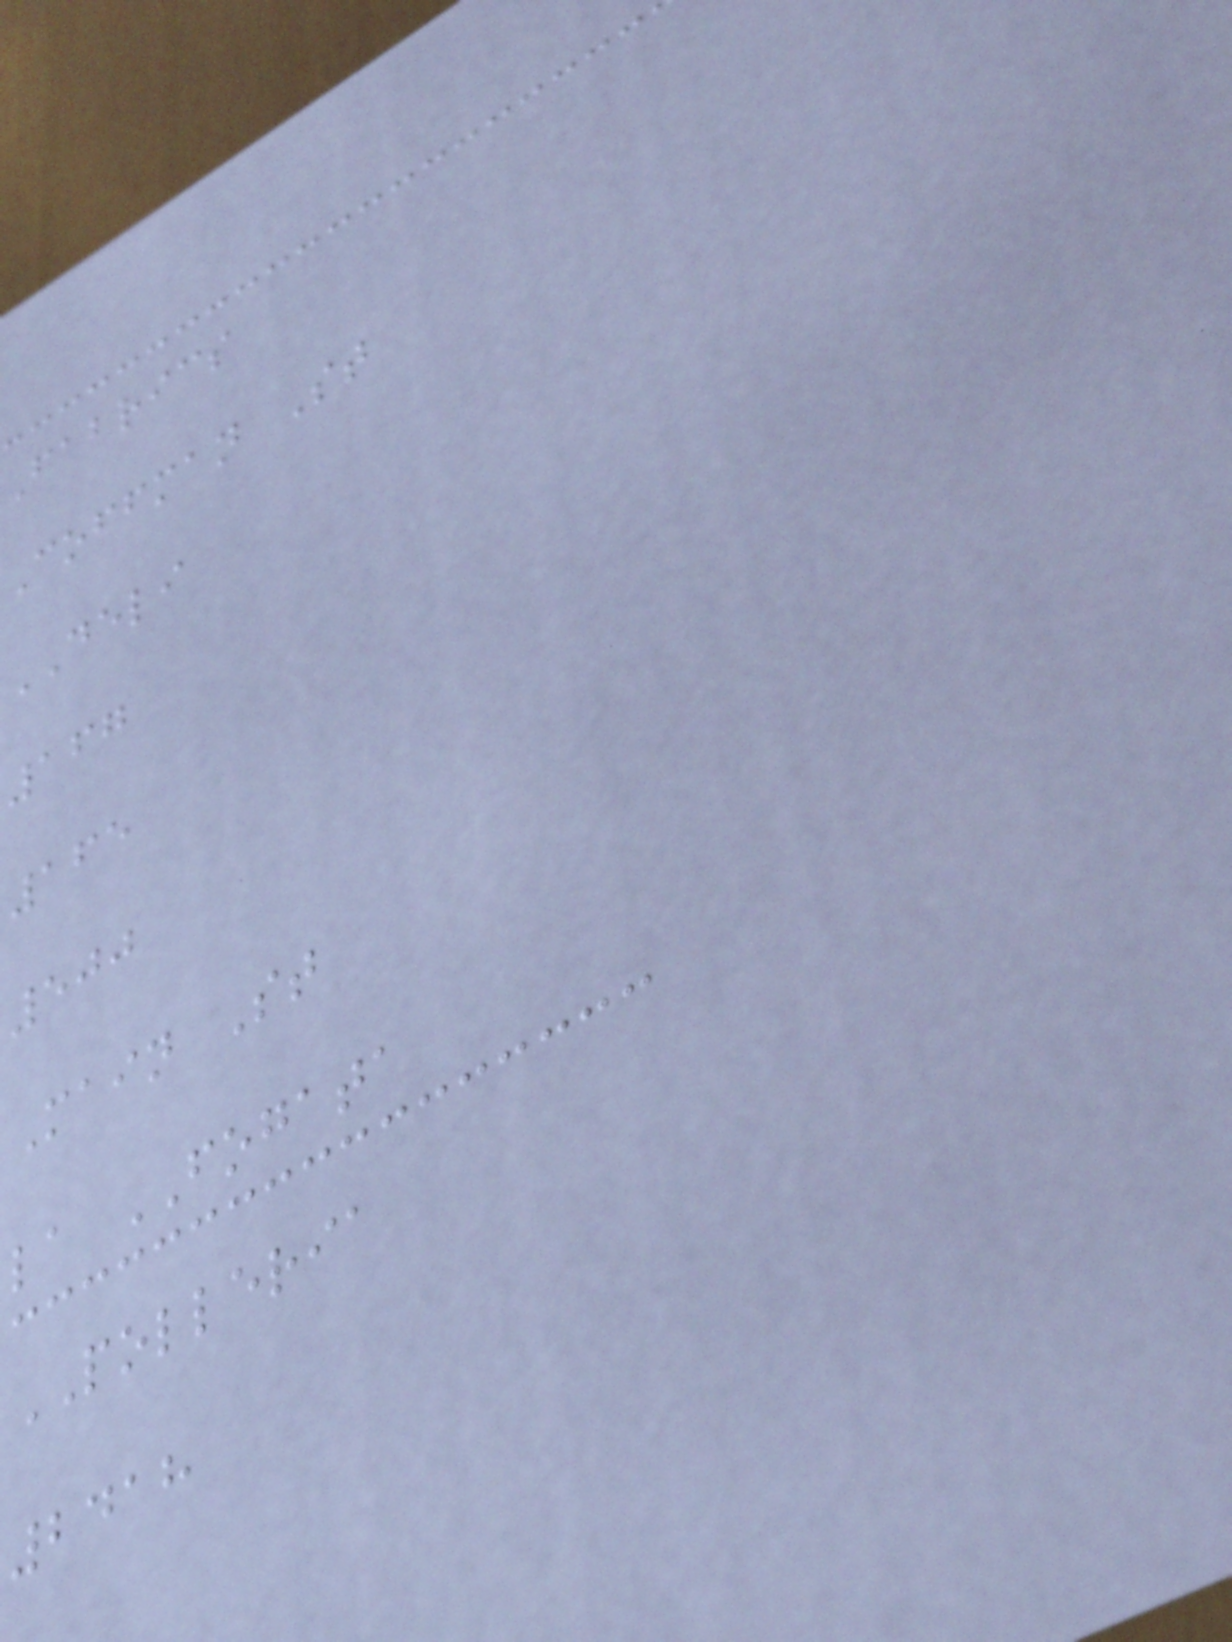Fabrics
Coffman St
DELI
167
165
500
Main St
la FOGATA
POLLERIA
2418
